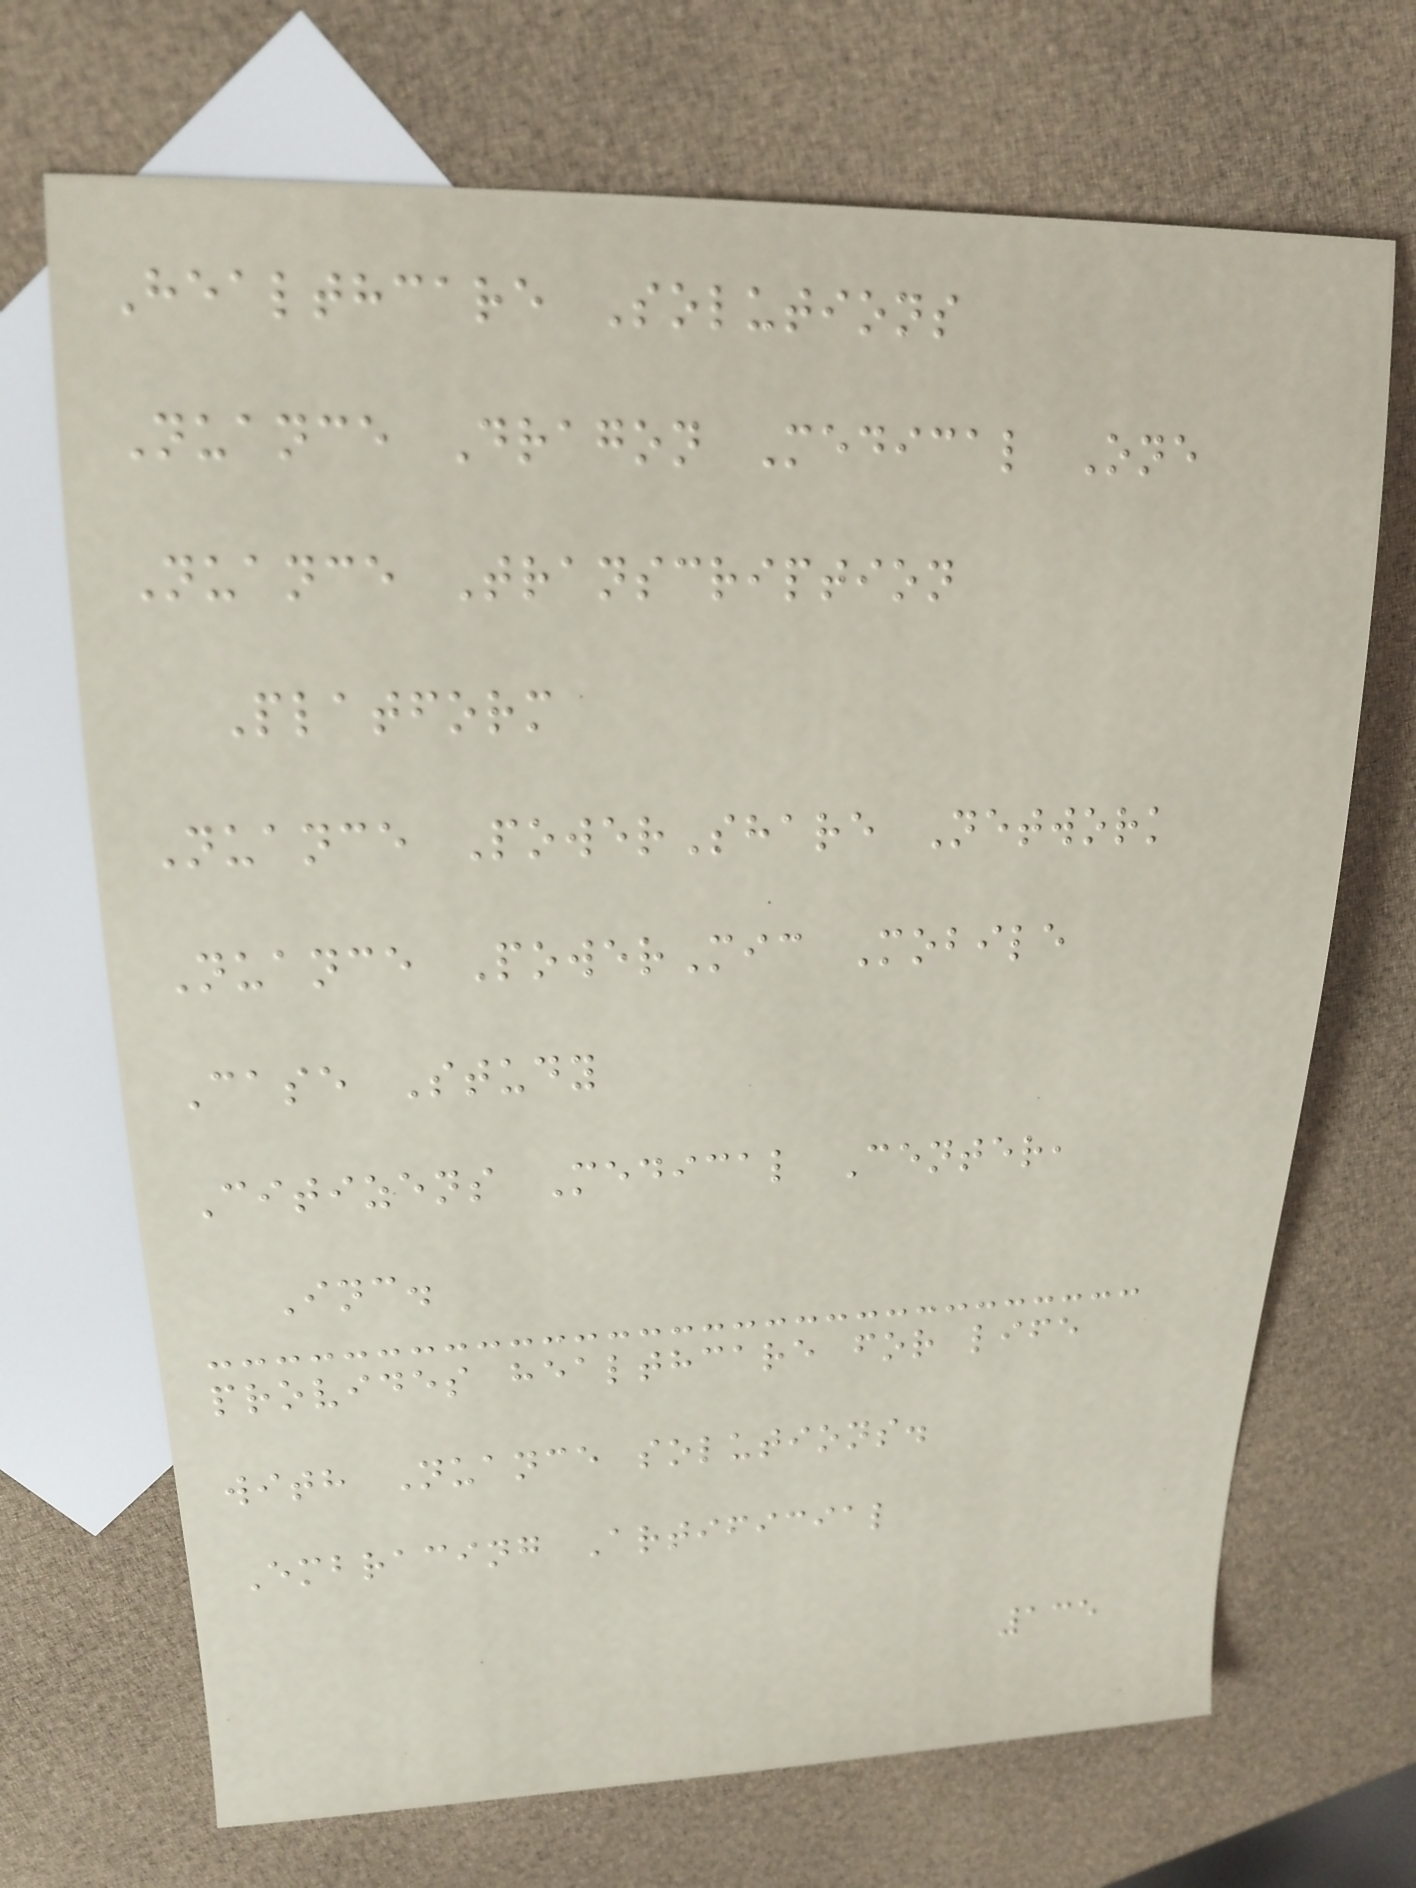Healthcare Solutions
Nuance Dragon Medical One
Nuance Transcription
Platform
Nuance PowerShare Network
Nuance PowerMic Mobile
Case Study
Citizens Medical Center,
Inc.
provides healthcare for life
with Nuance solutions.
Embracing Artificial
135
